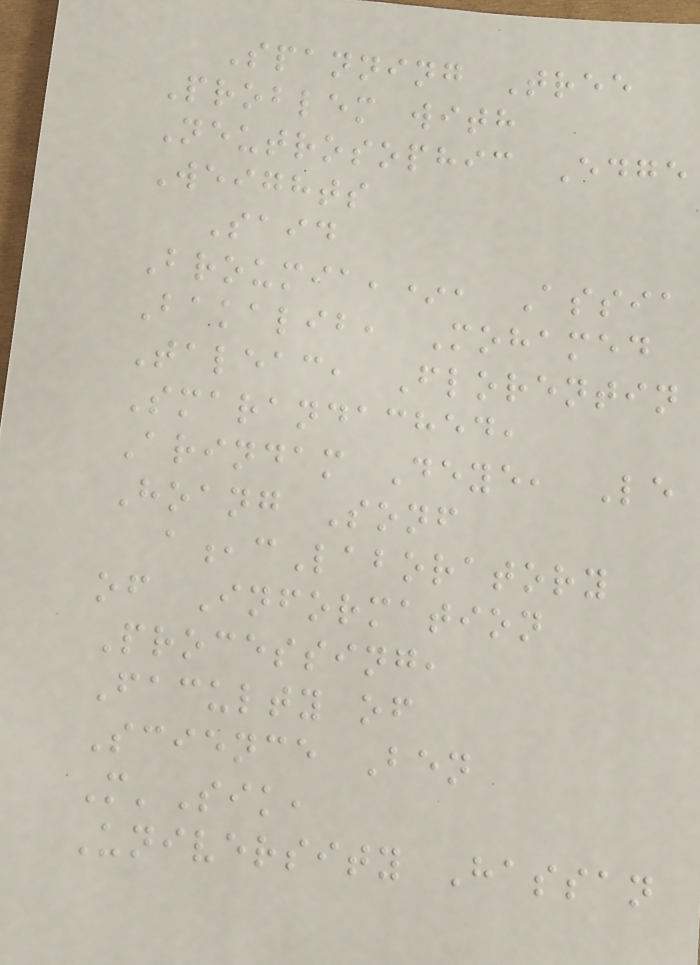Spanning Tree
Problem with
Neutrosophic Edge
Weights
Said
Broumia,*, Assia
Bakalib, Mohamed
Taleac, Florentin
Smarandached,
Arindam Deye, Le
Hoang Sonf
a,cLaboratory
of Information
Processing,
Faculty of
Science Ben
M'Sik,
University Hassan
